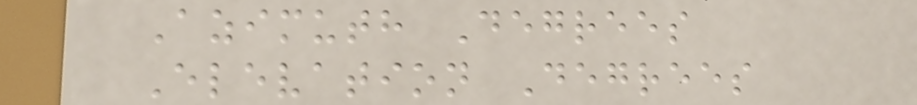Azimuth Degrees
Elevation Degrees
